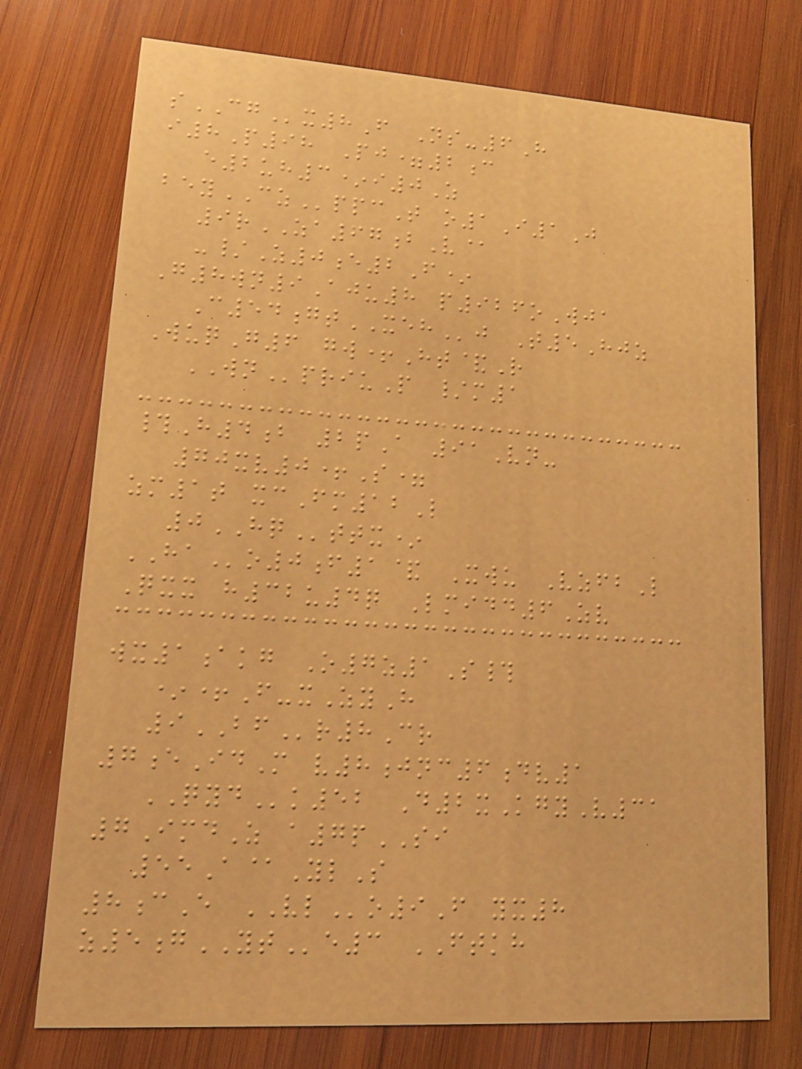sCGx8F Ns-6H
i8P98 Pj=2c
e2uh3*i0Z
beyCZppcT o1I1J
9rZA67bV@
-/Z0e2F*
G8wn9Aju8 p926oWja
C54gtXEHj T5Hjz
WuqG6 gw+Ht&R
WNpriuP /m1
#H4b 2pA 91Vn-
70xv0+S=
zm1t xcFm12L
0HQttx*
HAo0f1& Xwu VzfbL
Qxx h32u4q Lmidd6Zv
wx1akg O7z1S#
*+F-xZyH
9BFr8Cr
7eIdM v8jnc6dv1
QYDk52 D2xKgyV31
7ImdZ a7pSI
55A@YlS
8cE VLo9F yx8
z5gYTe3 FTKH
